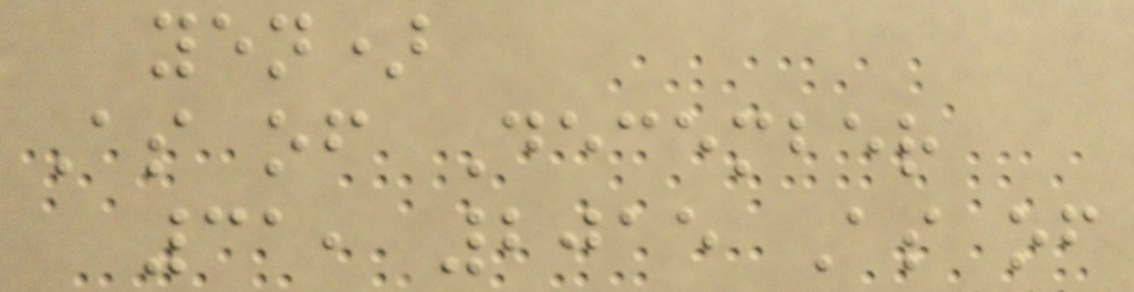yen)
As of December
31, 2015 As of
